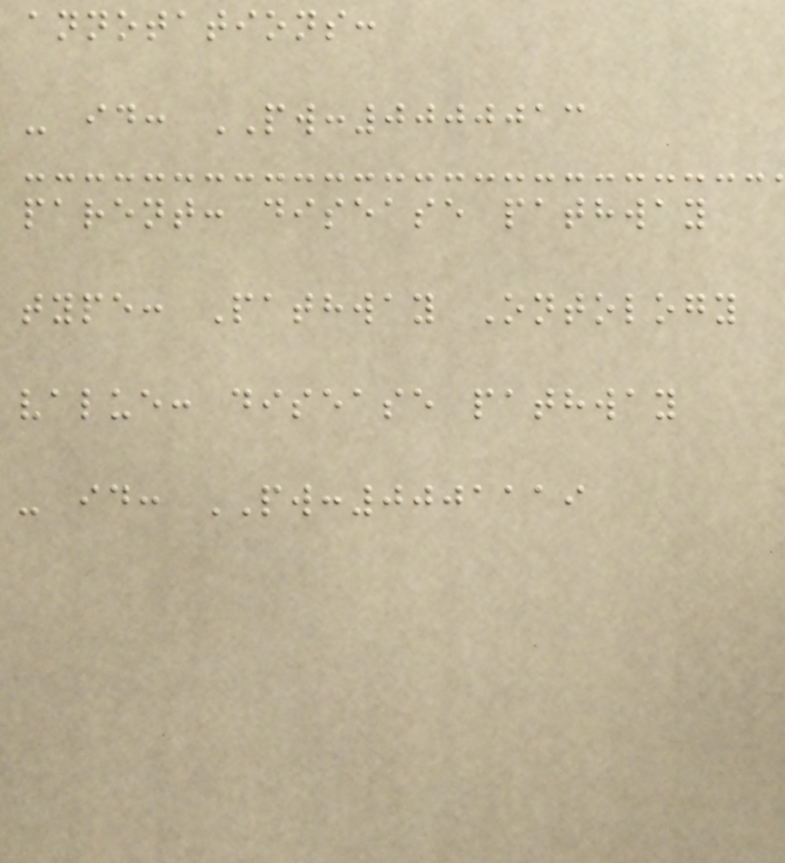annotations:
- id: PW:0000013
parent: disease pathway
type: Pathway Ontology
value: disease pathway
- id: PW:0001119
